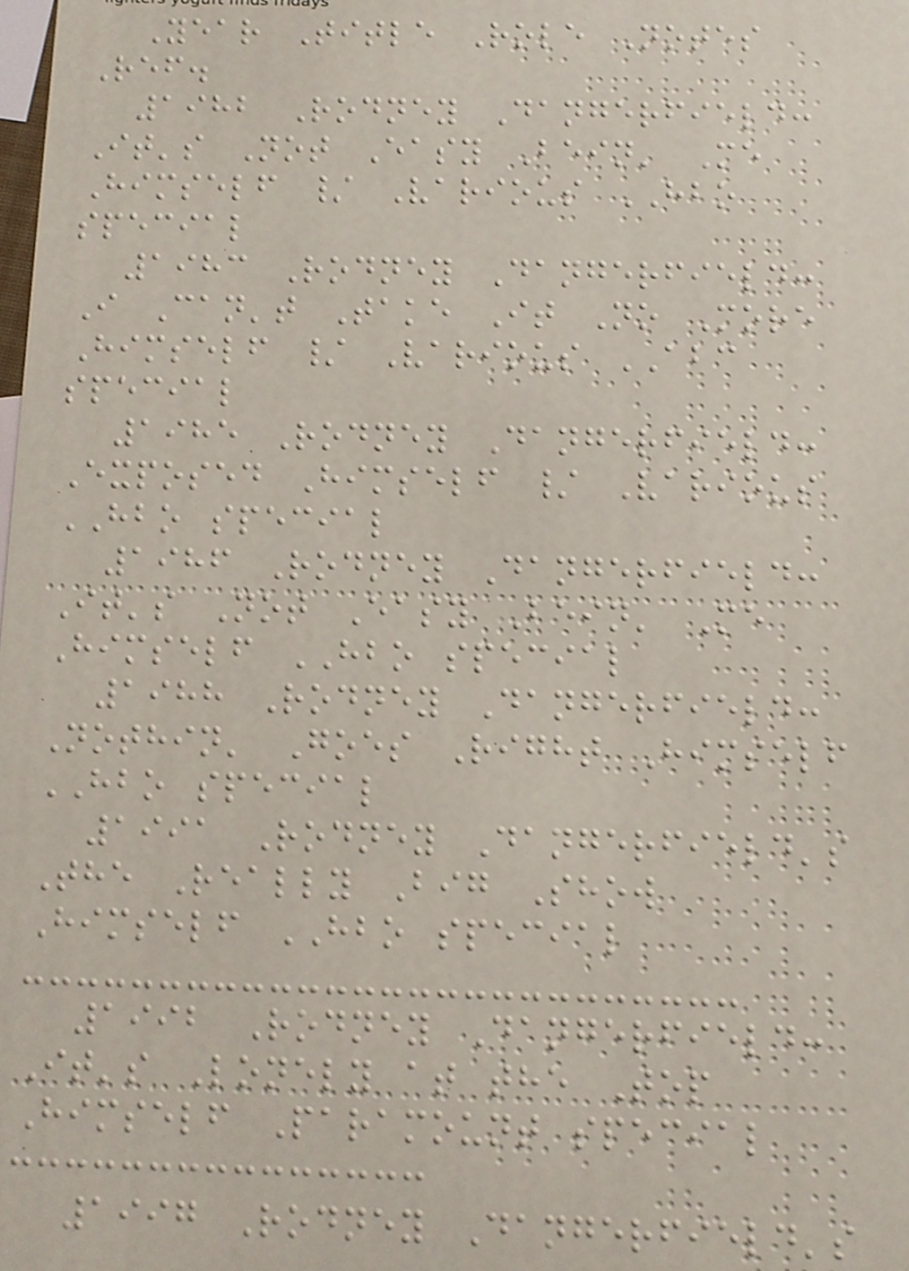Year Title Role Notes
Ref.
1982 Rodney Dangerfield:
It's Not Easy Bein' Me
Himself / Various HBO
special
1983 Rodney Dangerfield:
I Can't Take It No More
Himself / Various ABC
special
1985 Rodney Dangerfield:
Exposed Himself / Various
HBO special
1986 Rodney Dangerfield:
It's Not Easy Bein' Me
Himself HBO special
1988 Rodney Dangerfield:
Nothin' Goes Right Himself
HBO special
1991 Rodney Dangerfield's
The Really Big Show
Himself HBO special
1992 Rodney Dangerfield:
It's Lonely at the Top
Himself Paramount special
1997 Rodney Dangerfield's
